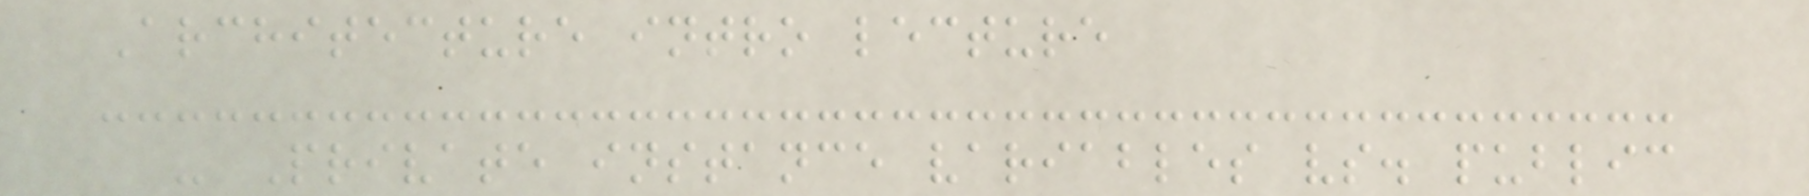Architecture intro lecture
- Private instance variables vs. public
